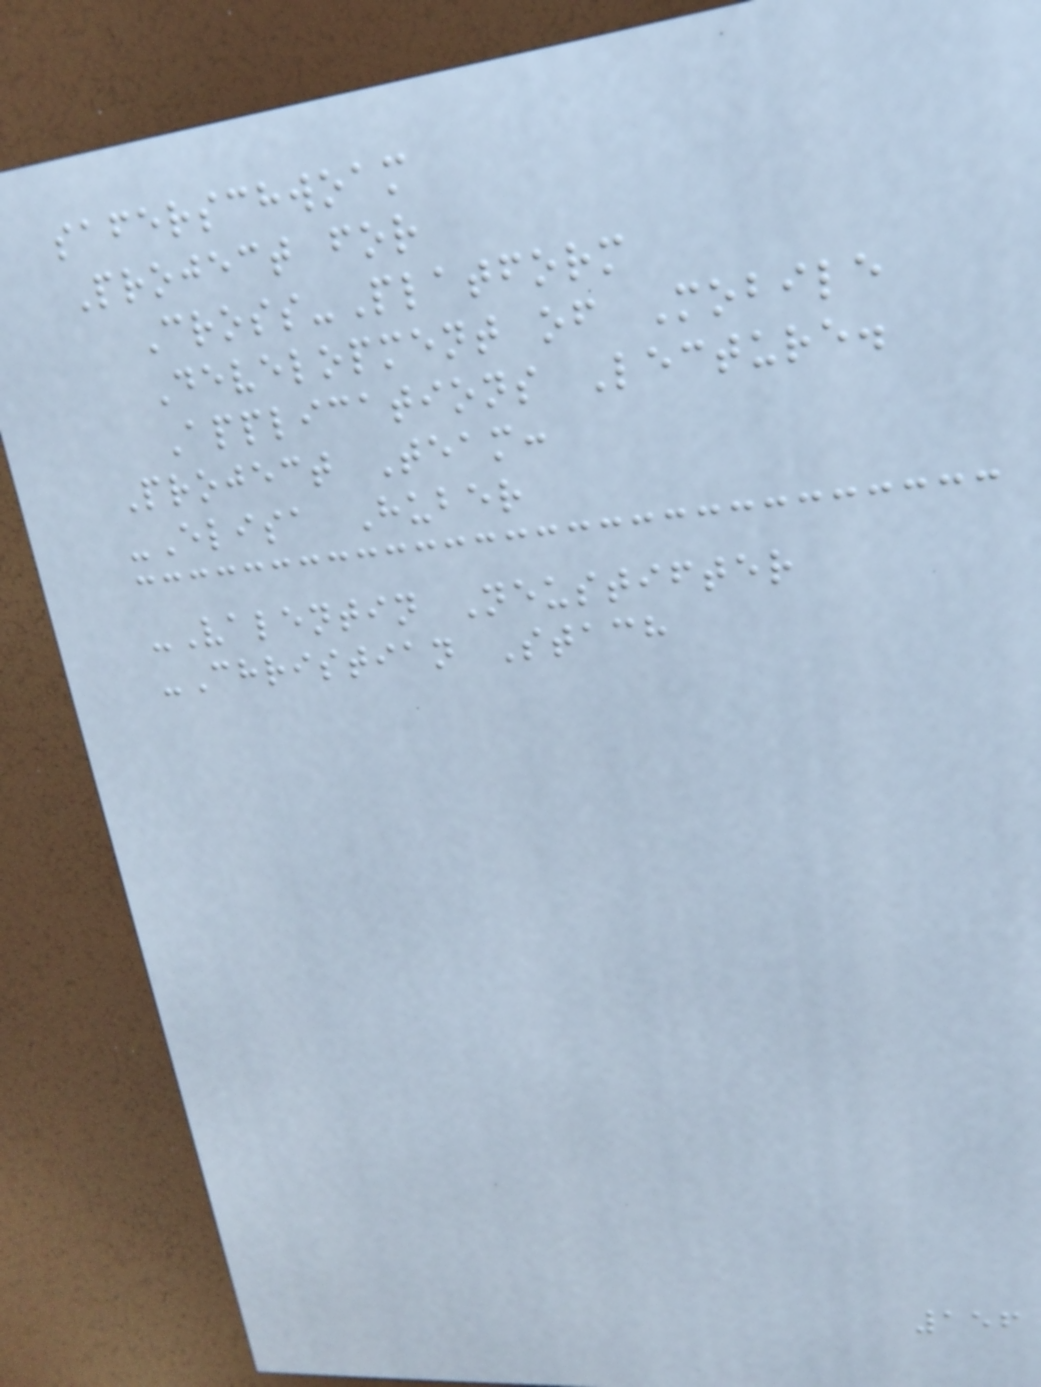saferschwoam
Project for
Cross-Platform
Development of Mobile
Applications Lecture.
Project Team:
-Elisa Huber
-Valentin Neustifter
-Christian Stach
156
